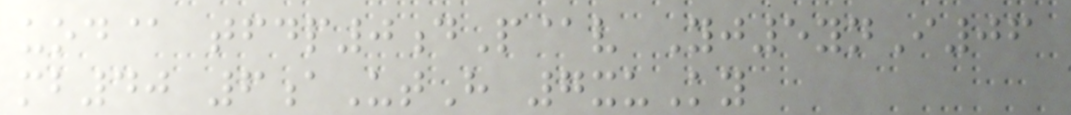uod@ tfdp0dP@v Yj5ynI06
mb40 6aUtH 7xuKy
